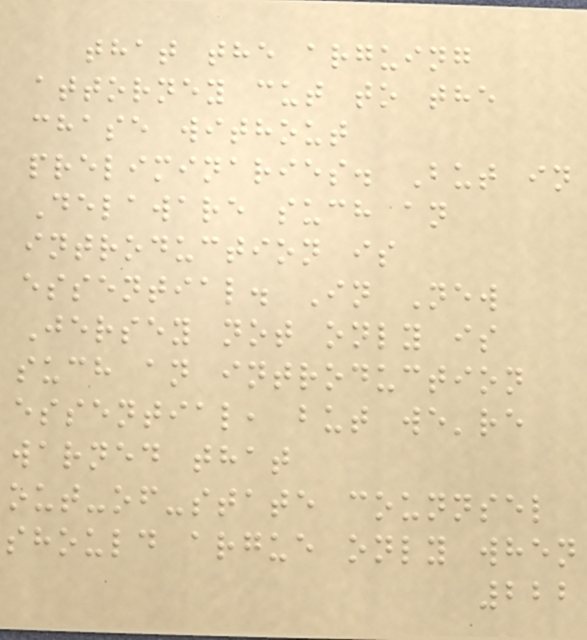that the arguing
attorney cut to the
chase without
preliminaries. But in
Delaware such an
introduction is
essential. In New
Jersey not only is
such an introduction
essential, but we're
warned that
out-of-state counnsel
should argue only when
222
